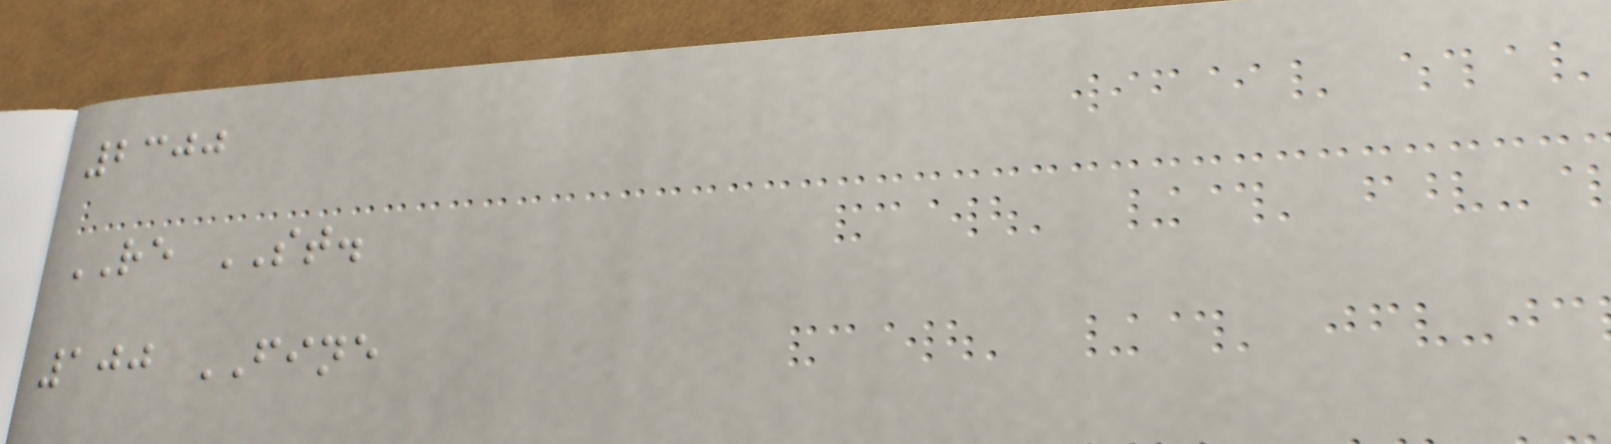2300
RE ST.
100 FINE
